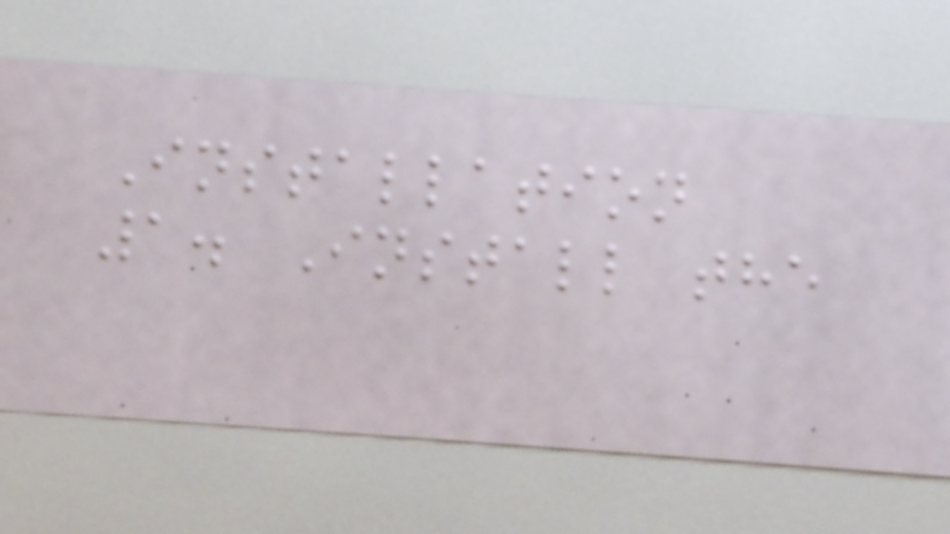Installation
1. Install the
